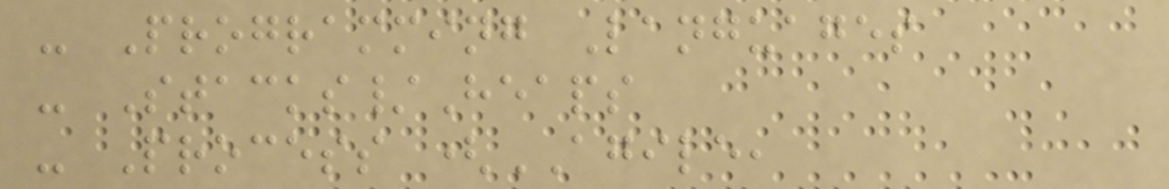- Programming Languages
- Stacks/Heaps
- Process (AGILE,
